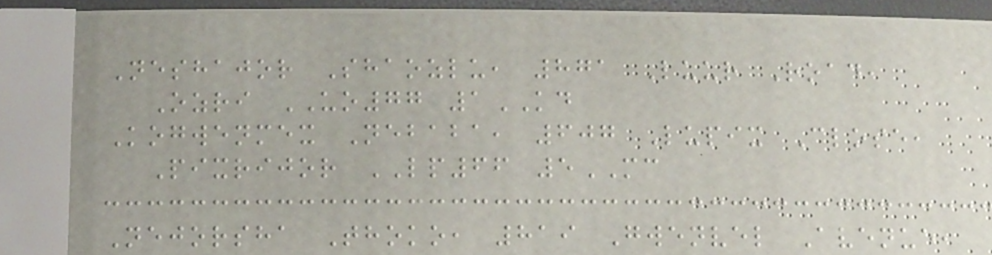Neshajor Shaozlu, 871 Luur Road,
Ozri UO77 1KD
Kogwenmex Nebaba, 607 Lupix Close,
Pixrijor LP66 5MC
Nejorsha Thoko, 819 Gwenvel Avenue,
